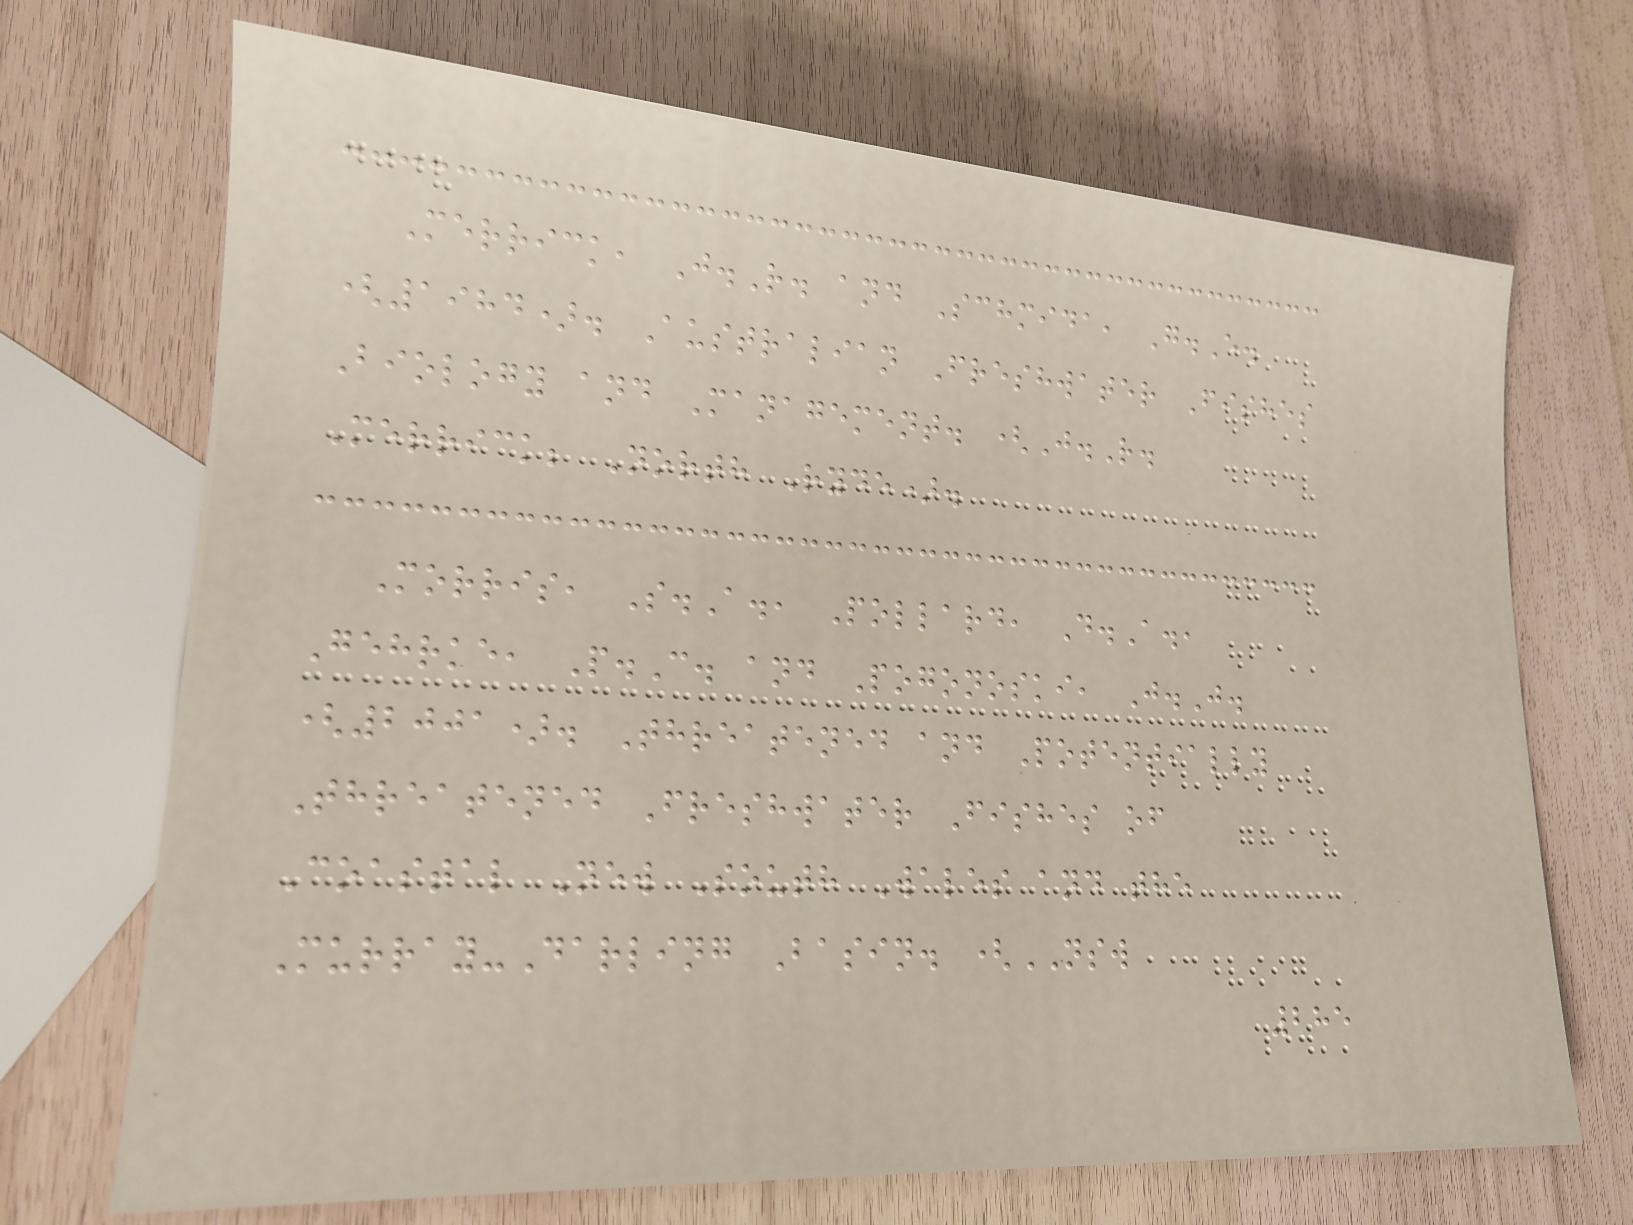Merrick, J.R. and Schmida, G.E.
(1984). Australian Freshwater Fishes
Biology and Management. (J.R.
Merrick; North Ryde).
Morris, S.A., Pollard, D.A.,
Gehrke, P.C. and Pogonoski, J.J.
(2001). Threatened and Potentially
Threatened Freshwater Fishes of
Coastal New South Wales and the
Murray-Darling Basin. (NSW
285
